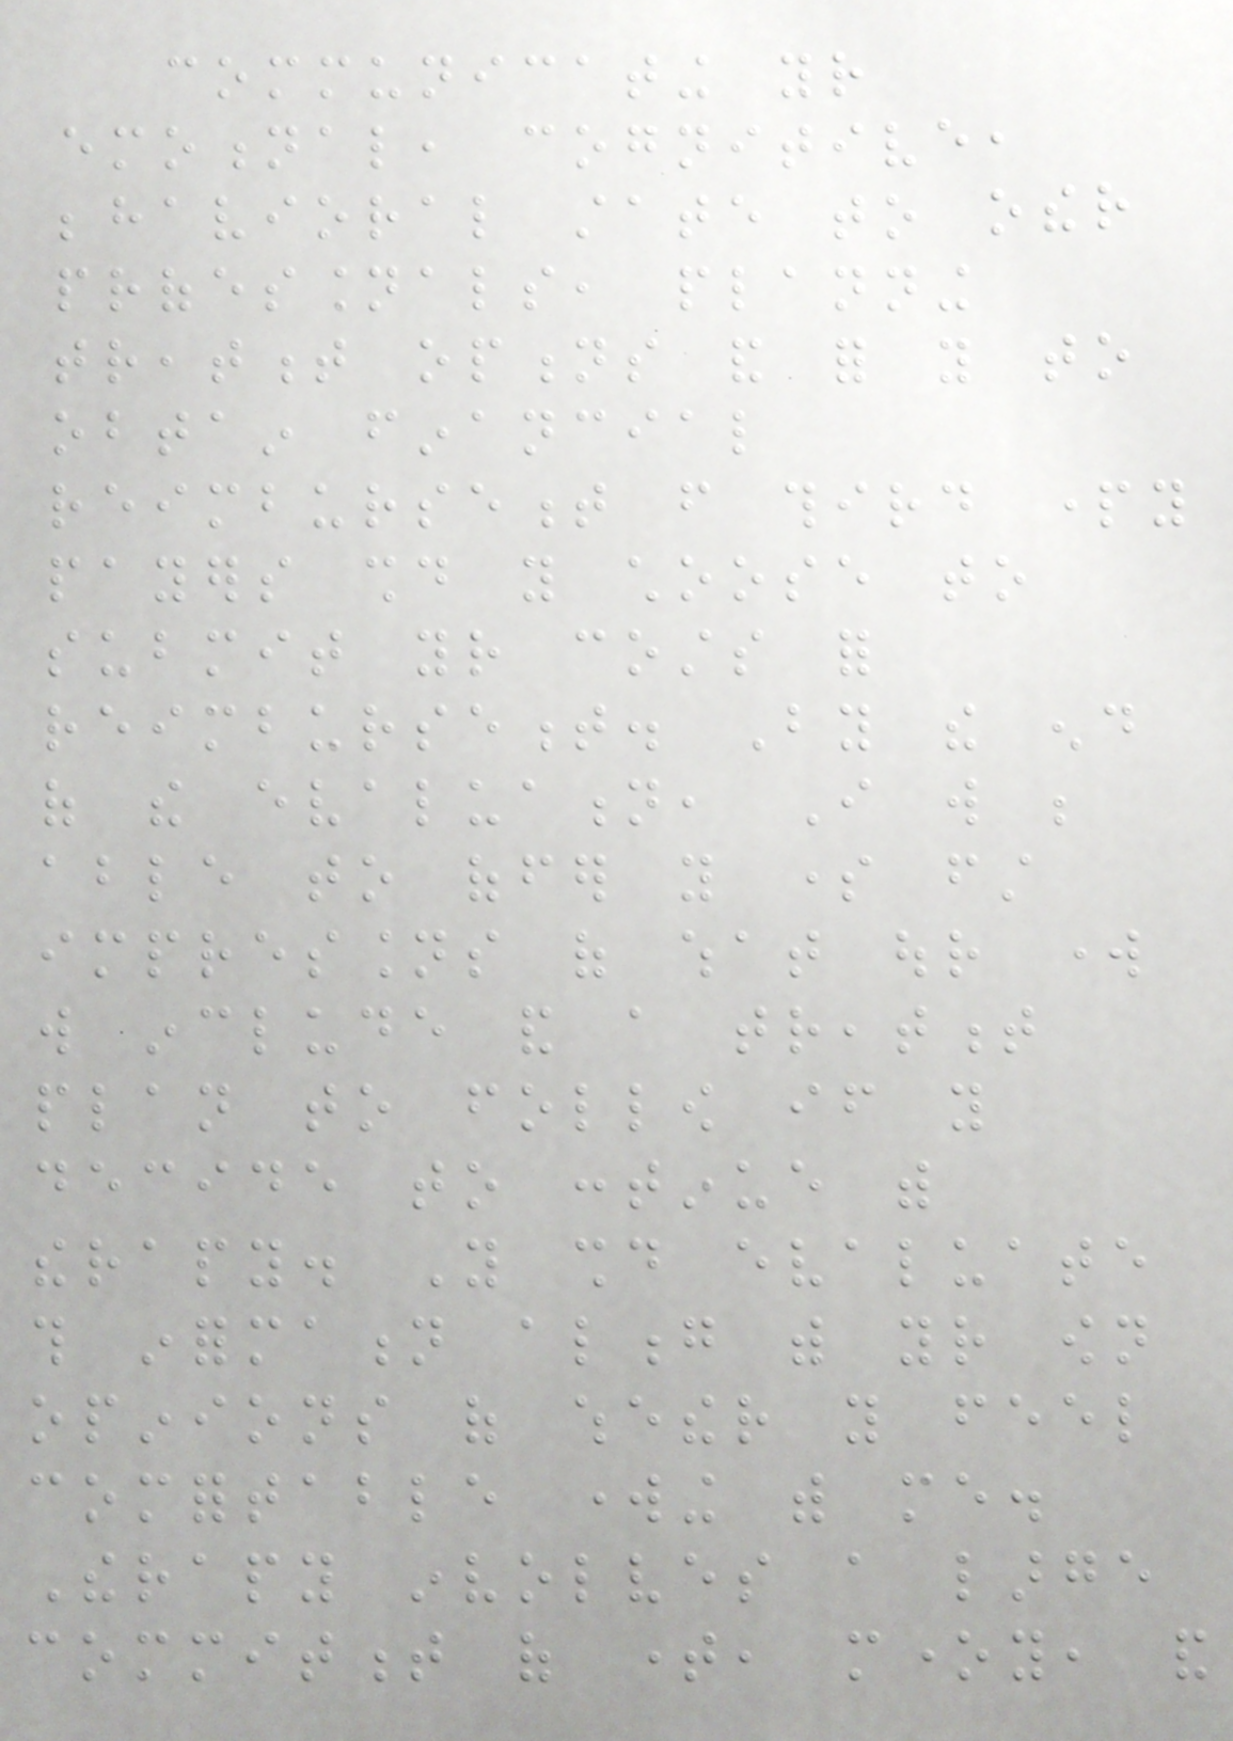communicating your
emotional, cognitive,
behavioral state to other
professionals, planning
treatment options and for you to
obtain financial
reimbursement from third party
payers should you choose to
submit your costs for
reimbursement. By the end
of the evaluation, I will be
able to offer you some first
impressions of what our work
will include and a treatment
plan to follow if you
decide to continue with
therapy. You should evaluate
this information along with your own
opinions of whether you feel
comfortable working with me.
Therapy involves a large
commitment of time, money, and
